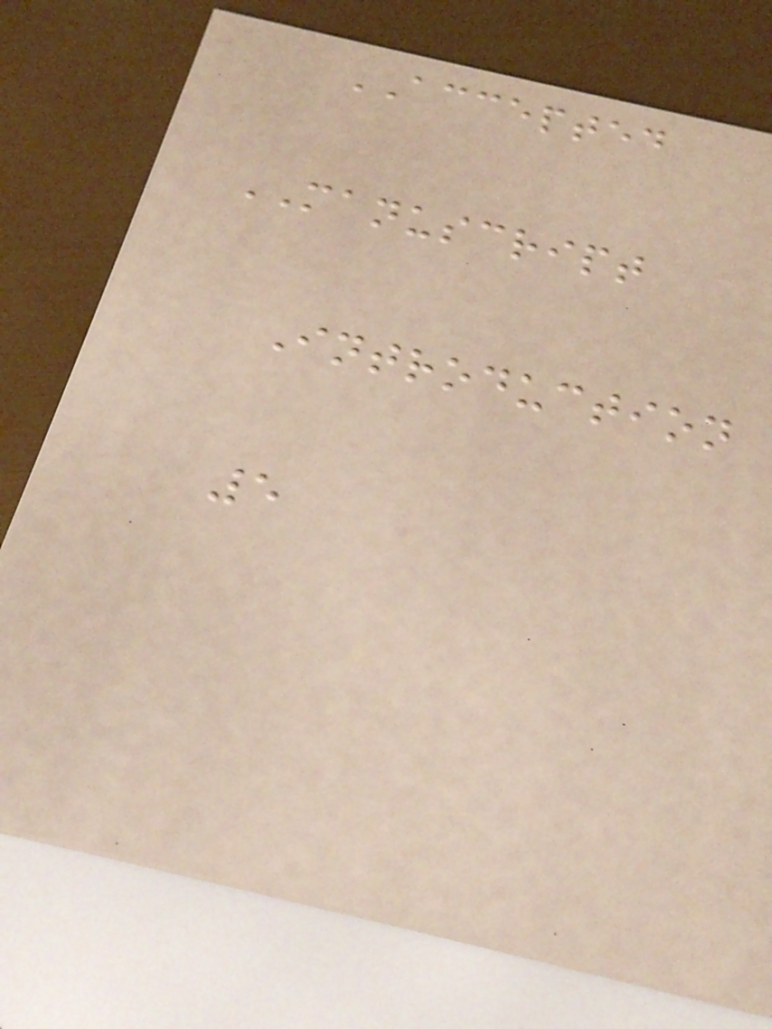ACCEPTED
MANUSCRIPT
Introduction
5
